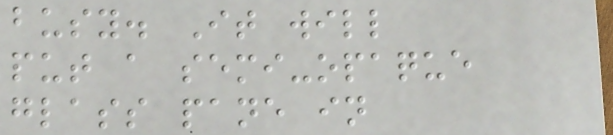busy. It will
put a semi-opaque
glass pane in
